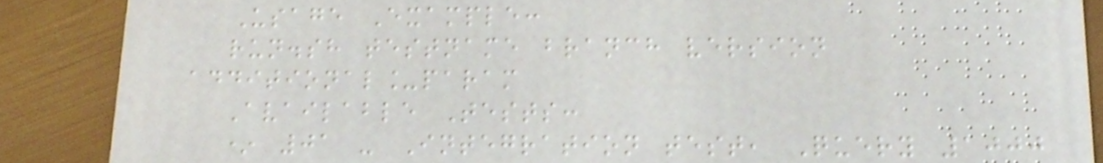Usage Example:
run.sh testname branch version
additional_param
Available Tests:
* 01 - Integration test, Query 1000
